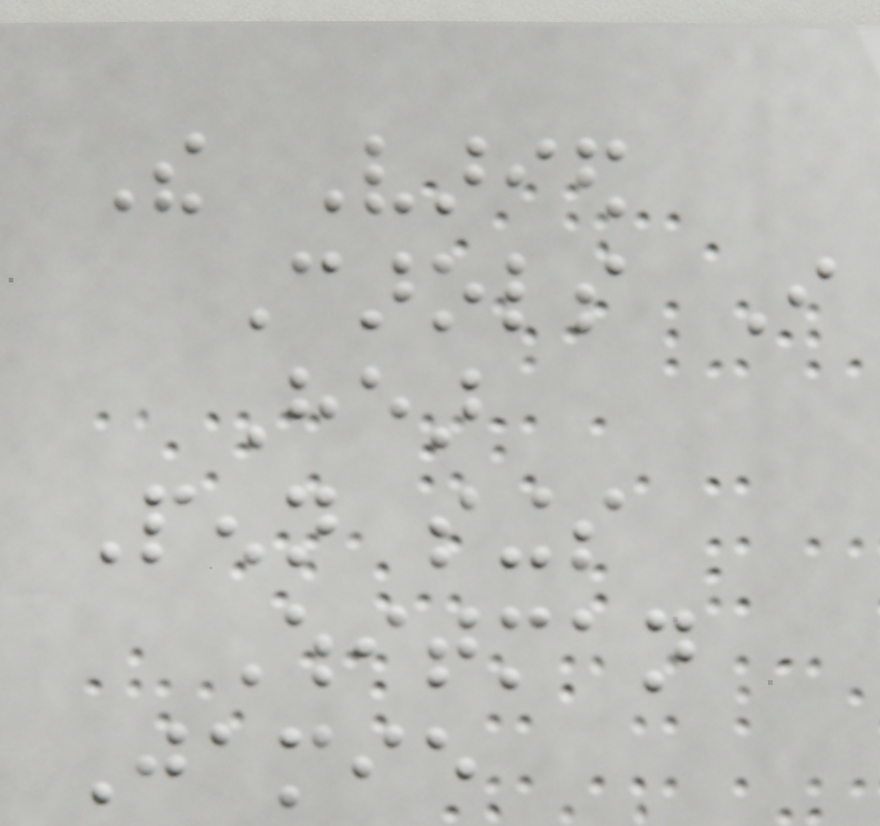The Varied
Carols I
Hear
Penn sings
Whitman
Jamie
